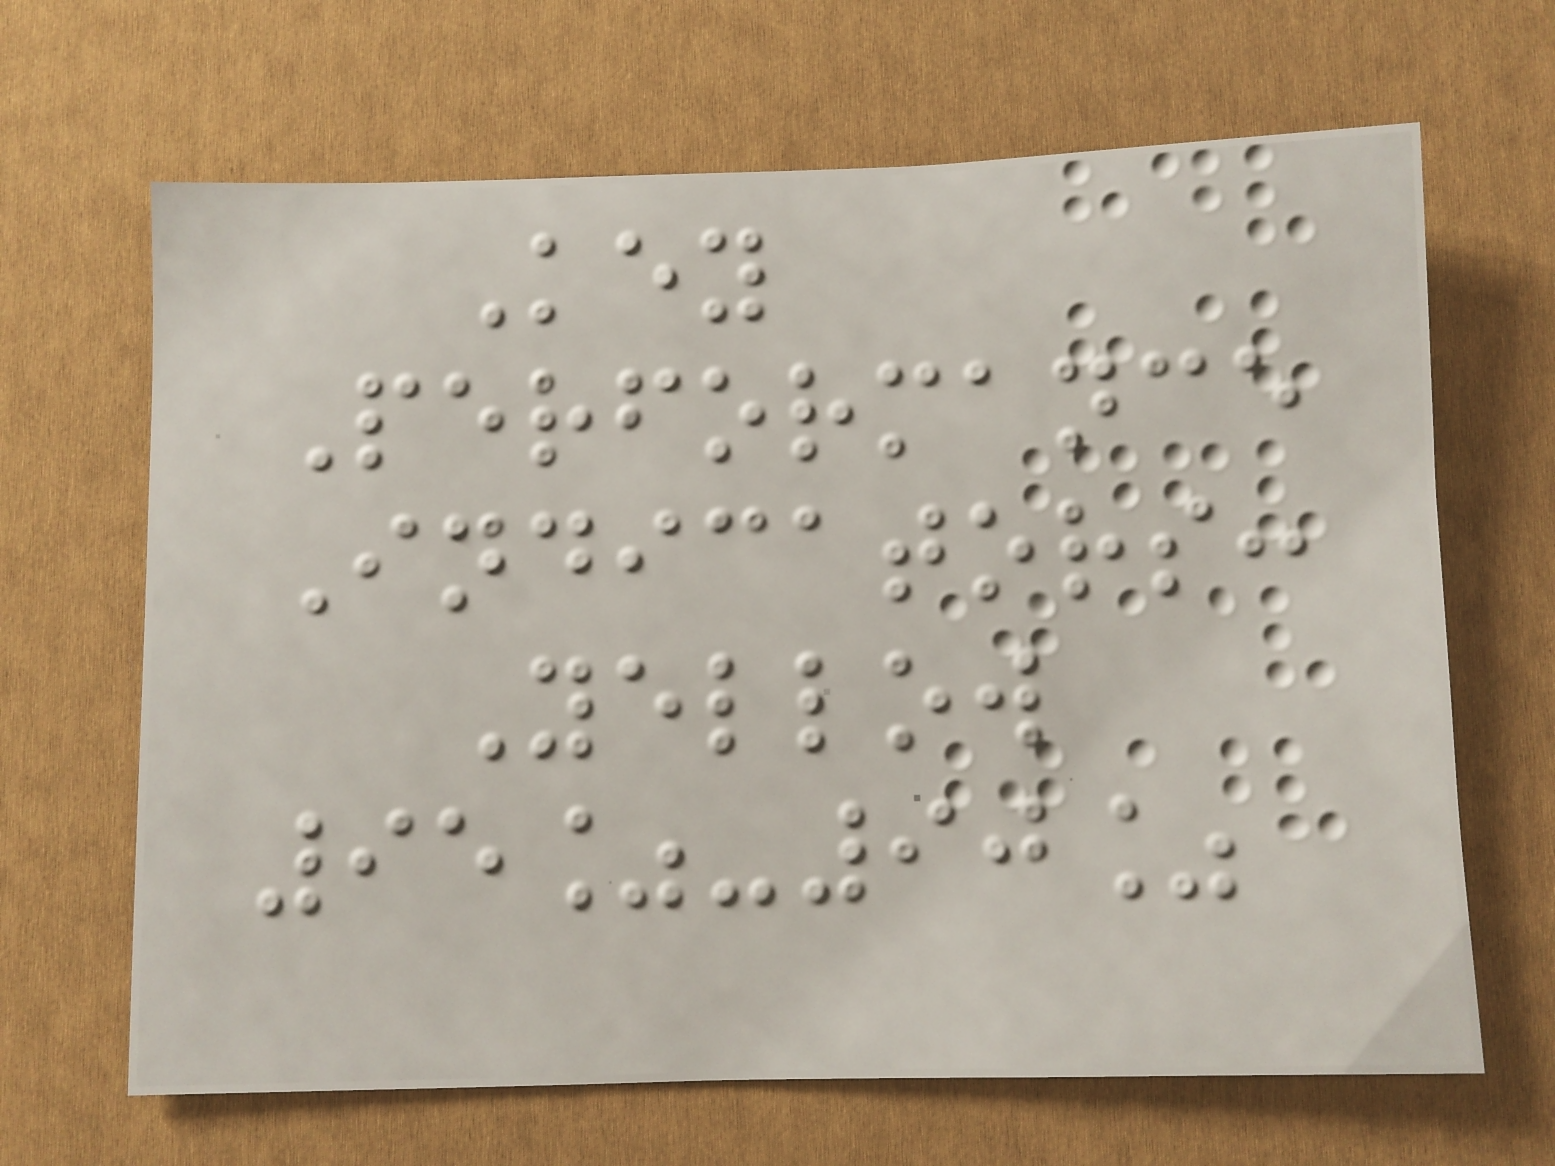Key
Performance
Indicators:
Yellow
95%-90%
